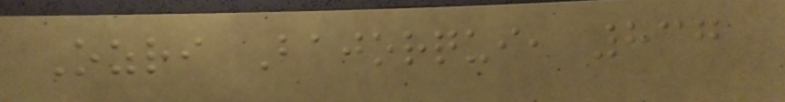Ozri Bajorqui, 837
